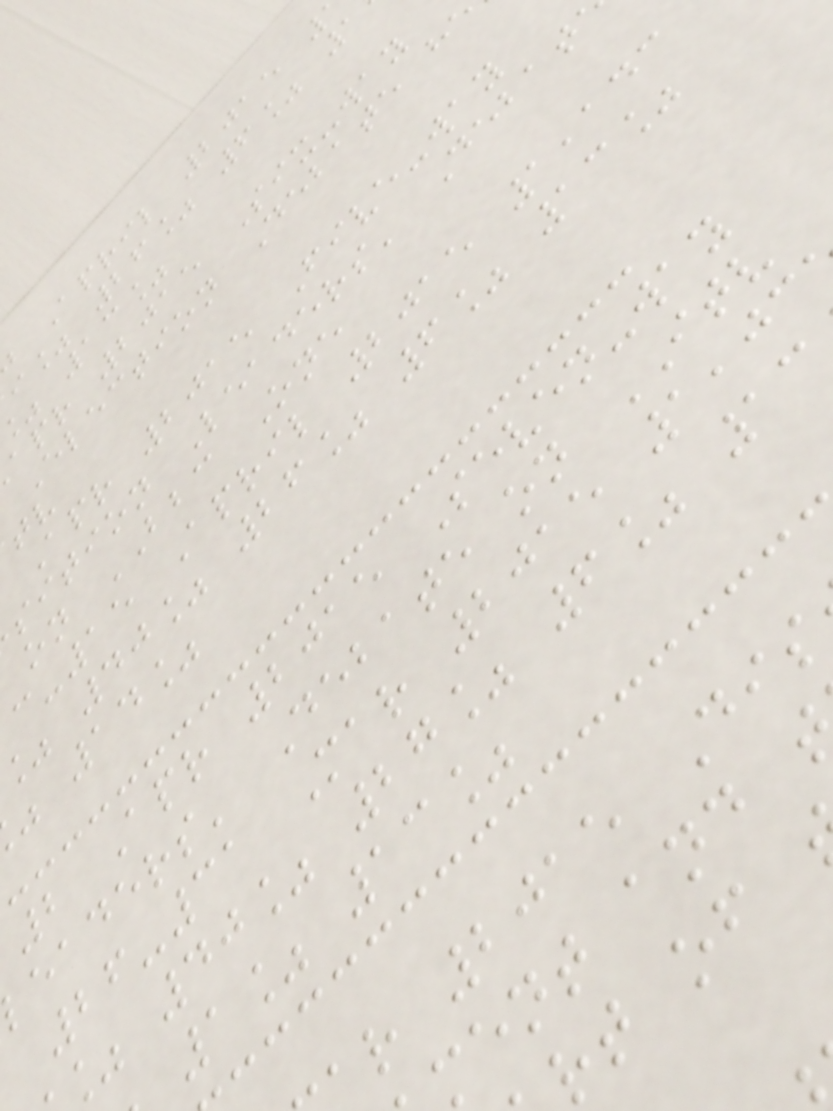April 2015
i% 26% 6% 1
13%
apr 2015 Six-way
Election Debate he
Apr 2015 Five-way
sition Leaders' Debat
on BBC One
-15 April 2015 1,143
40% 26% 6% 13%
14%
2 Apr 2015 Seven-way
eaders' Debate on ITV
26-31 Mar 2015 1,03
40% 27% 6% 13
1% 13%
r 2015 Dis
ment and
